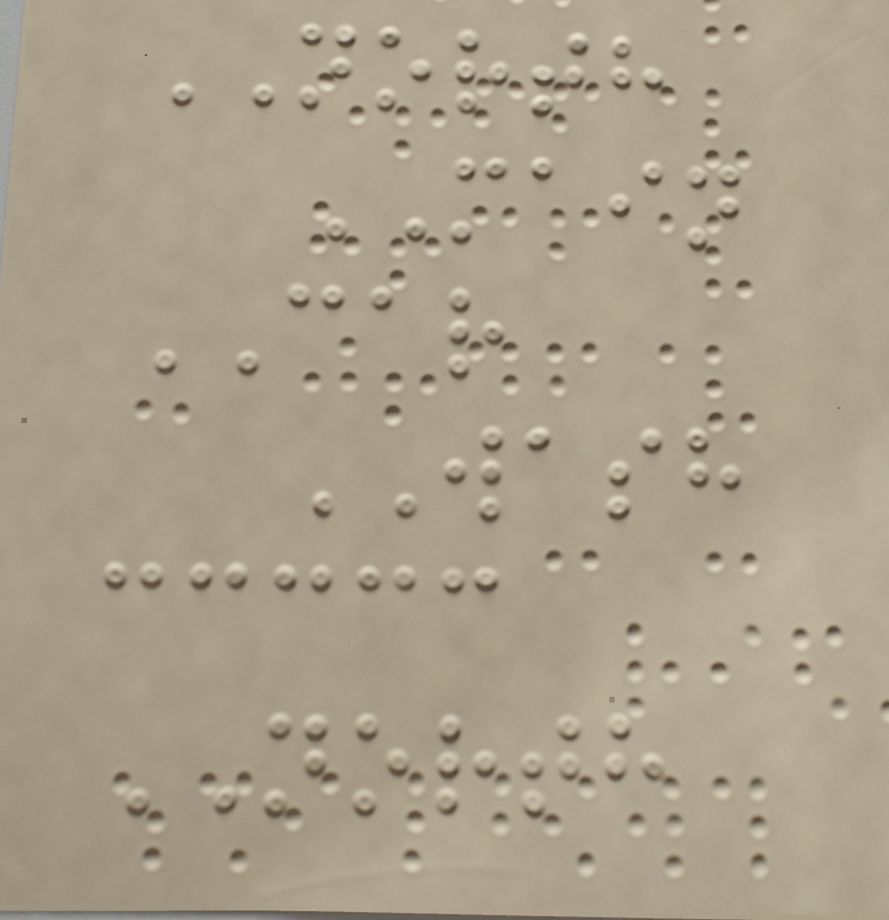NORTH
MAIN
CAR
WASH
NORTH
